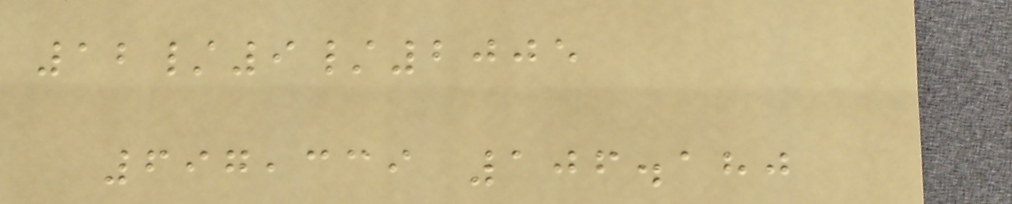12/9/2005
697,339 106.180
